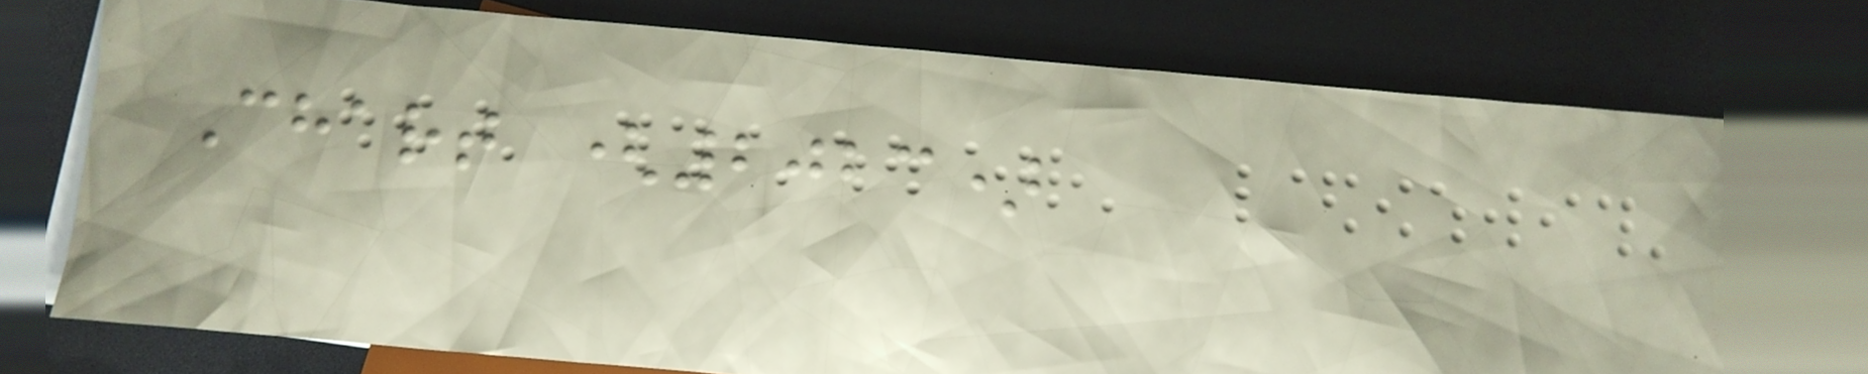Chart (2023)
